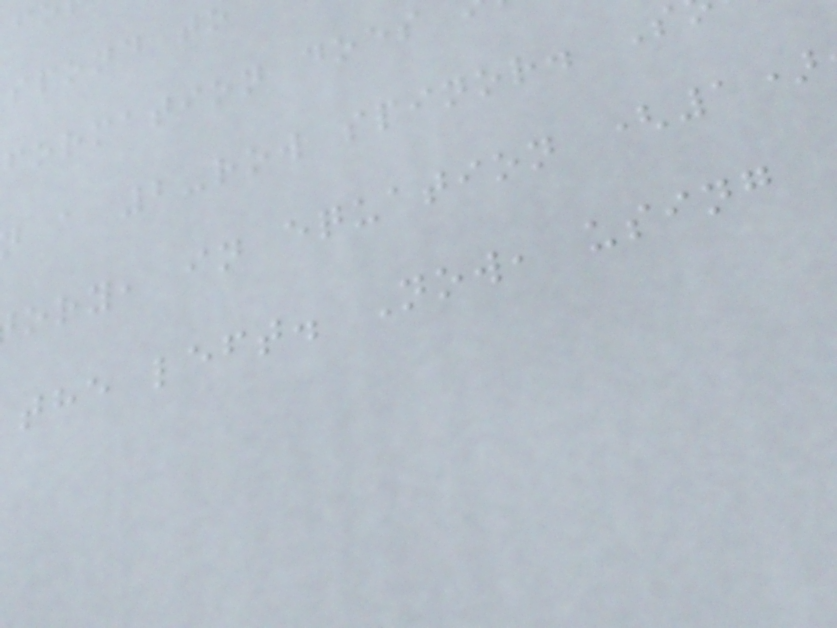formation does
a 2-row spinor. S
ory, in equation (1)
the left. Now, using
